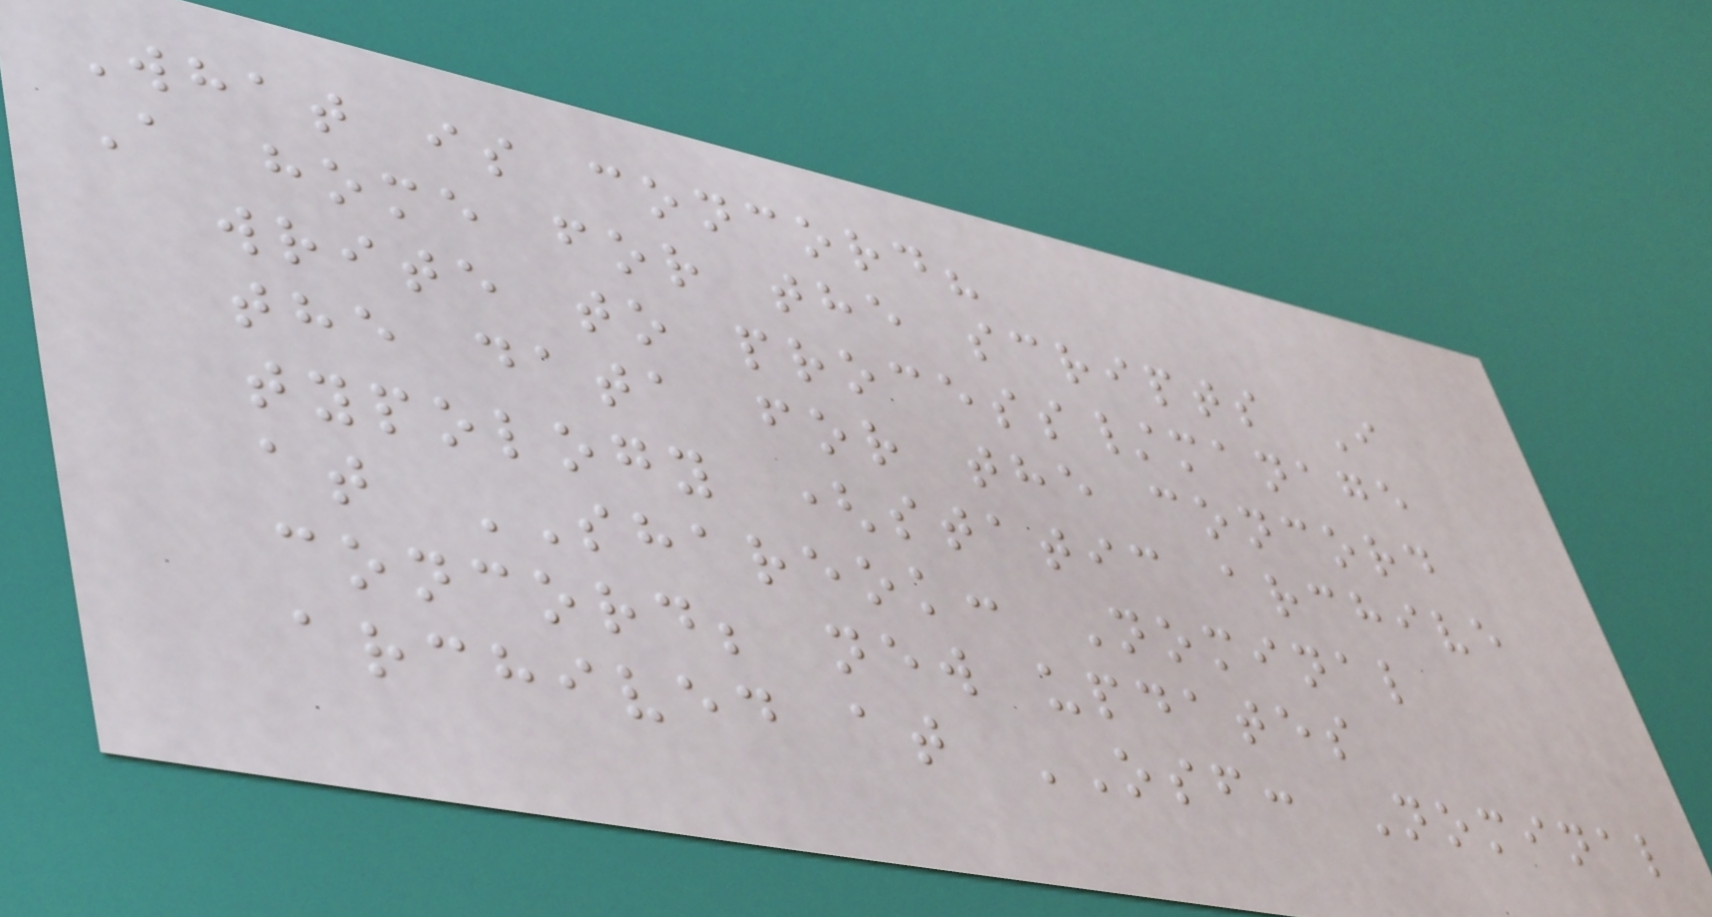What is concord?
A home for the scripts I
write to process/manage
the data for the concord
typology (static archive
at SHAREOK: Nominal
concord; new updates
archived at OSF: Nominal
